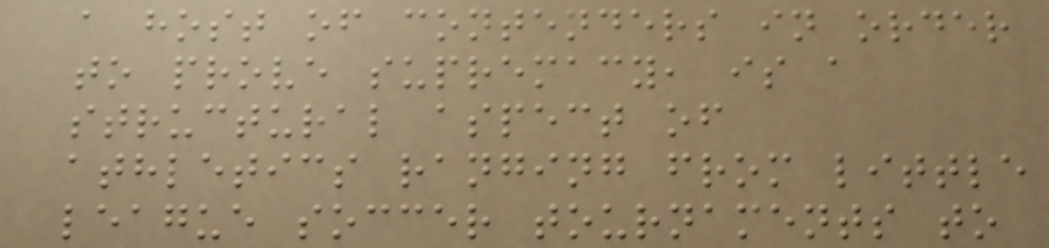a host of contenders in order
to prove supremacy, is a
structural aspect of
athletics ranging from little
league soccer tournaments to
